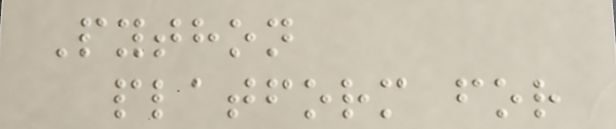Python
platform for
